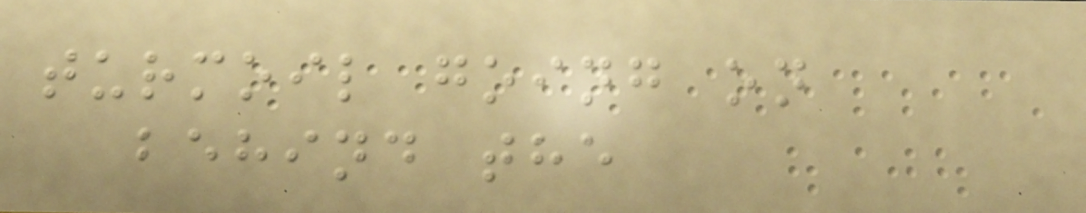turmoil going on
behind the
